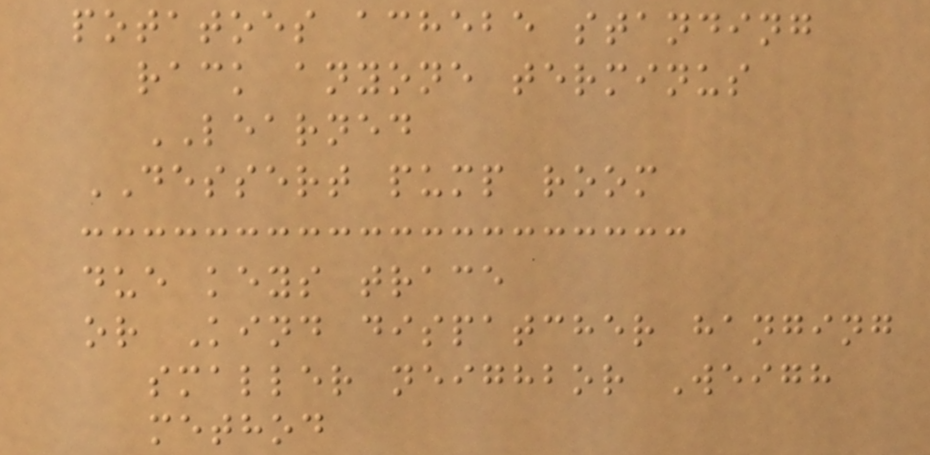potatoes achebe standing
rack anyone terminus
LEARNED
DESSERT pump room
due keys trace
or Kind dispatcher hanging
smaller neighbor Weigh
method
